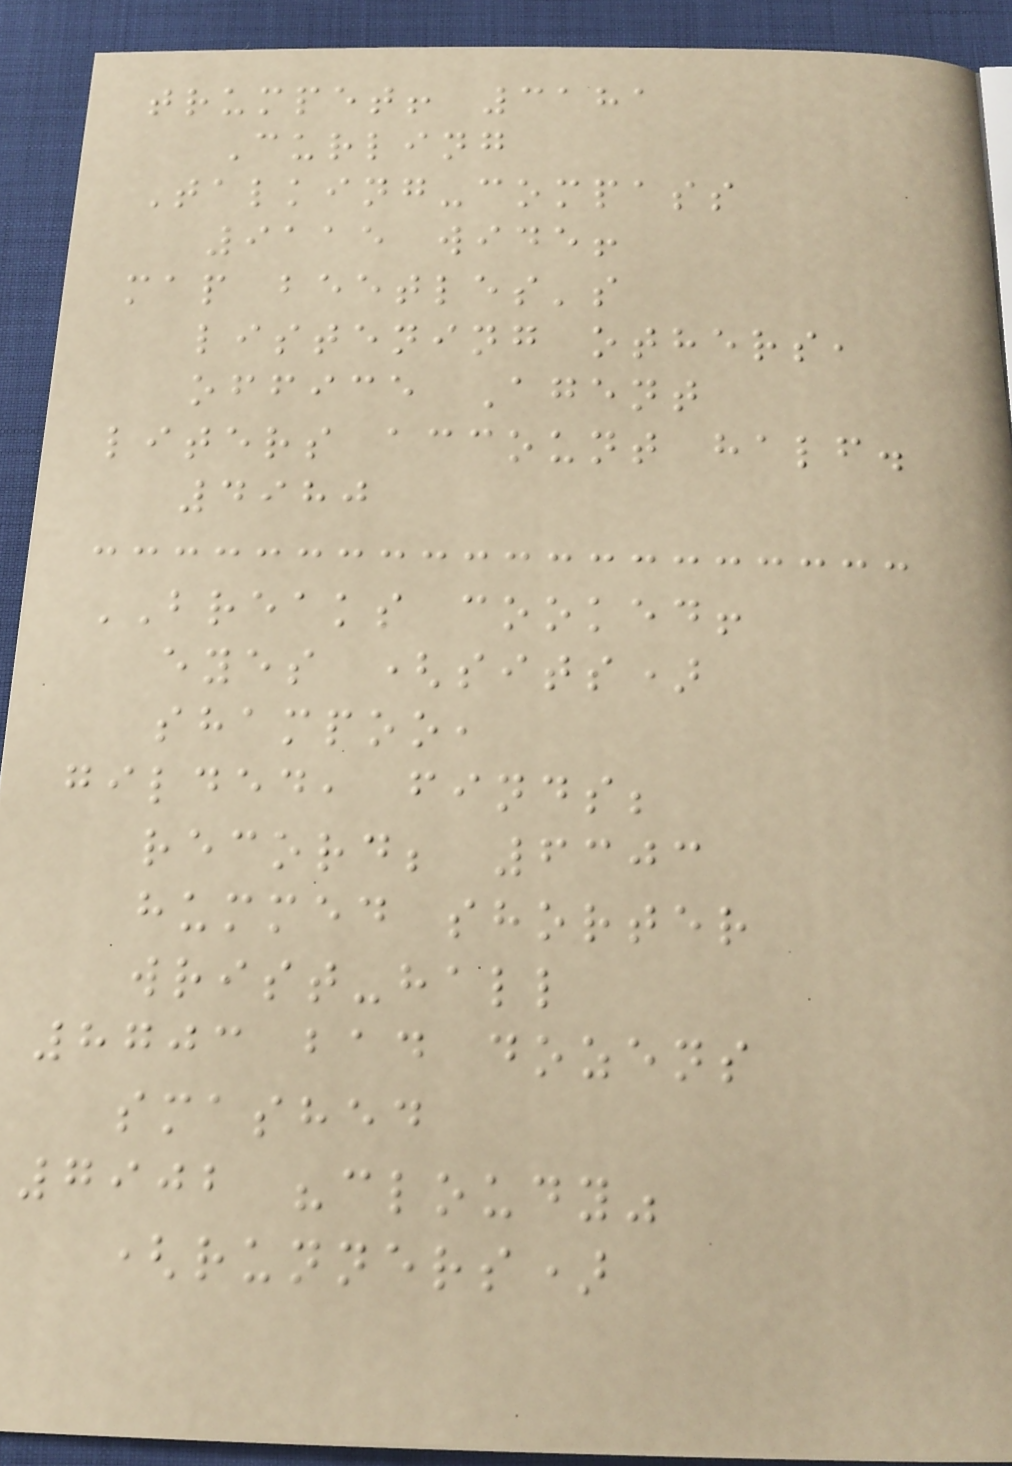trumpet! 3181
Curling
Talking-compass
9115 wide!
map beetles's
listening others,
office Agent
liters account half.
4980
BREAKS cooked!
eyes (sits)
shampoo,
gilded, finds;
record; 6303
hummed shorter
wrist-hall
8703 bad dozens
smashed
7902 "cloudy"
(runners)
